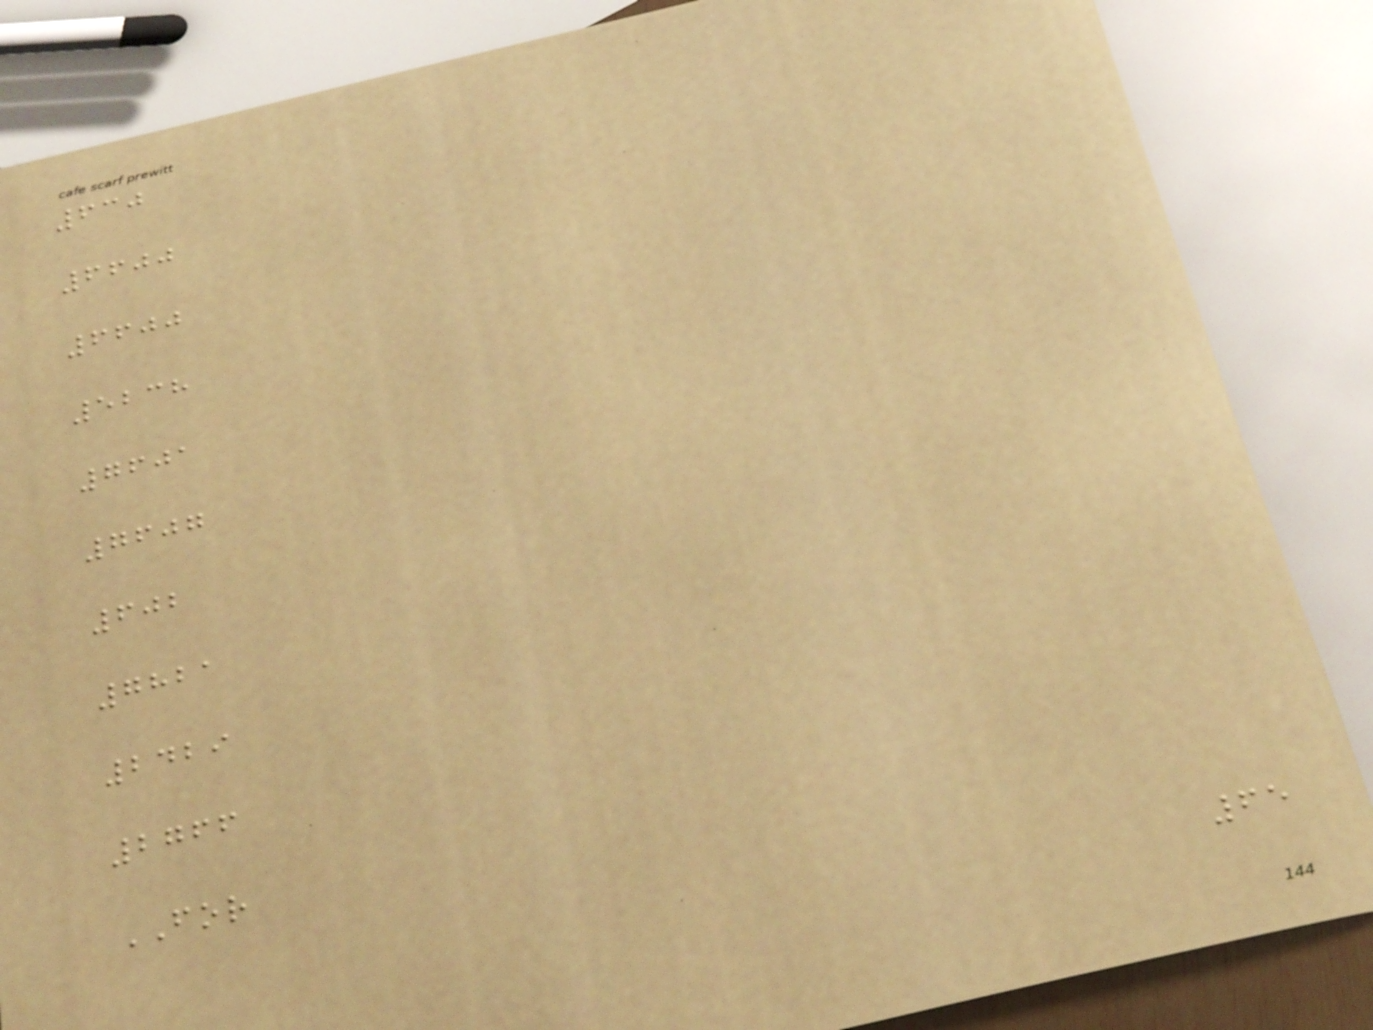630
6600
6600
5238
7601
7607
602
7821
2429
2766
FOR
65
